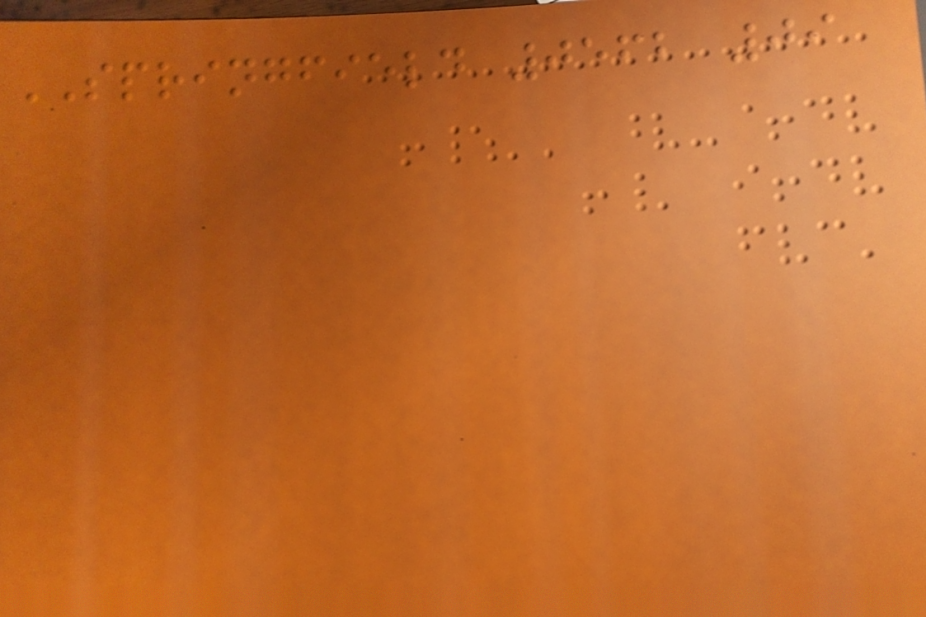SPRINGFIELD 0562 09
